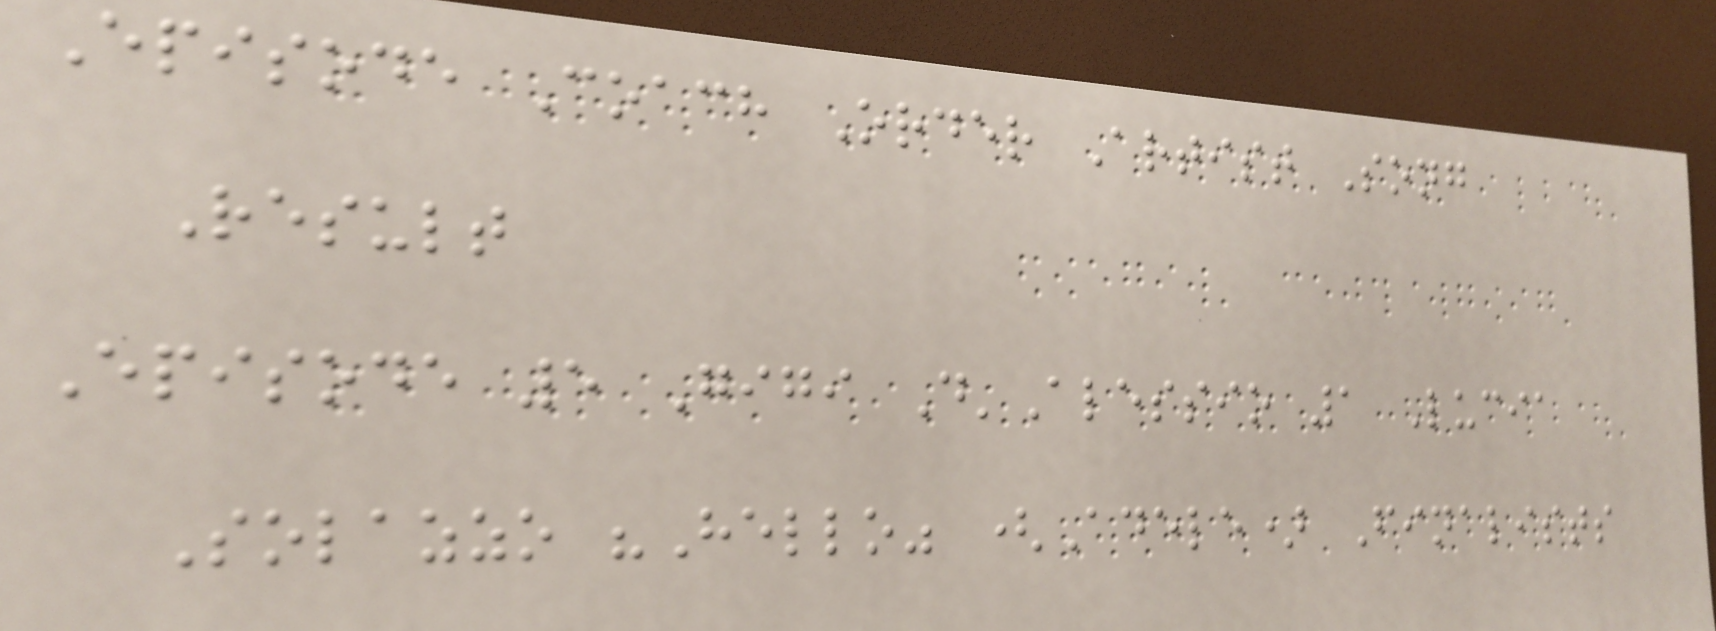Episode Coach Order Artist Song
Result
Episode 5 Gigi D'Alessio 1 Lucia
Solazzo "Hello" (Adele) Finalists
